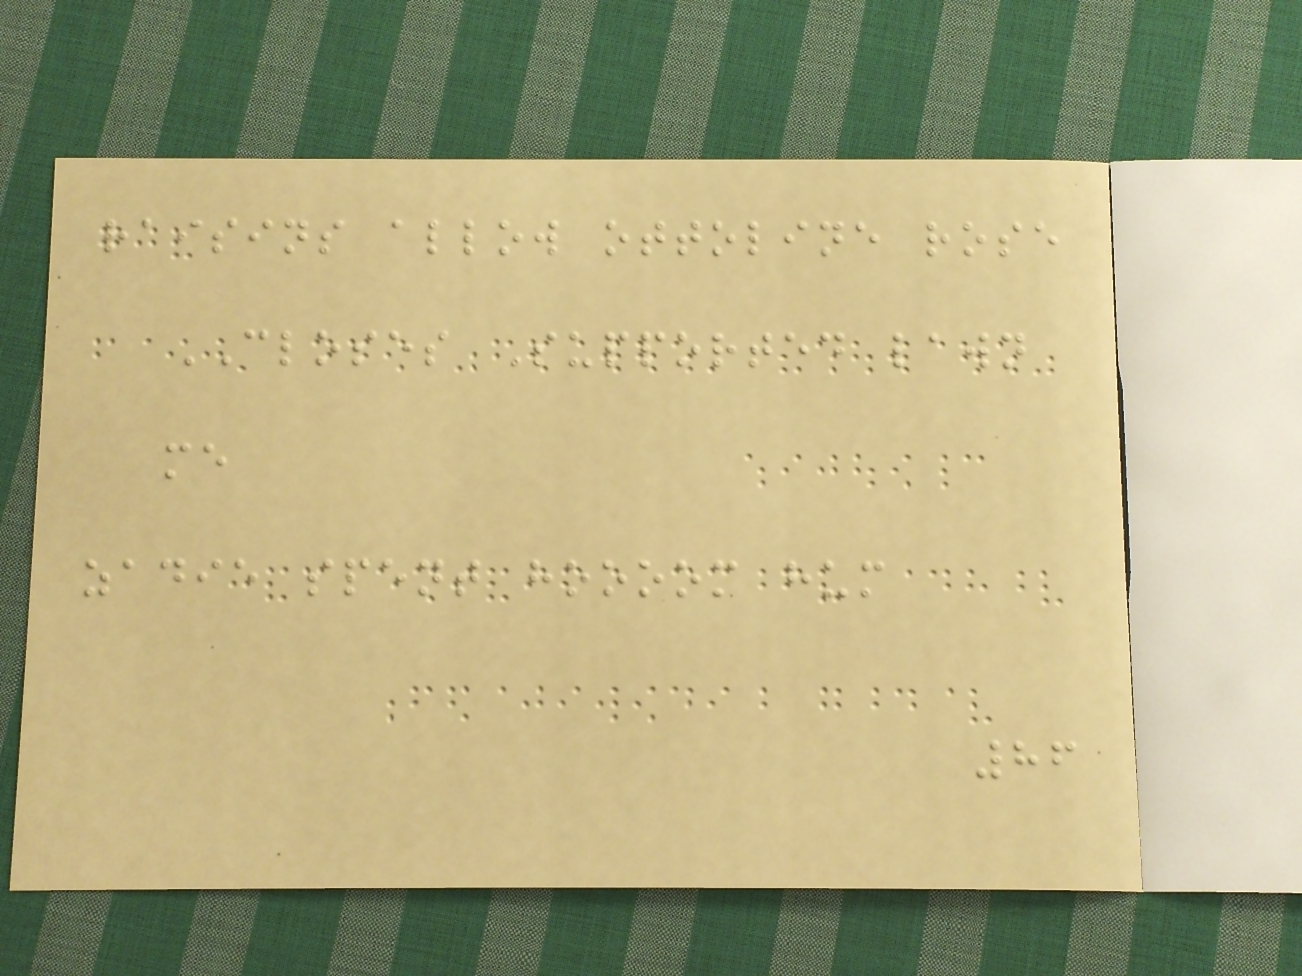raisins allow ottoline rose
CLOSES Supported lawn
me
zadie spent hoooom hum
86
